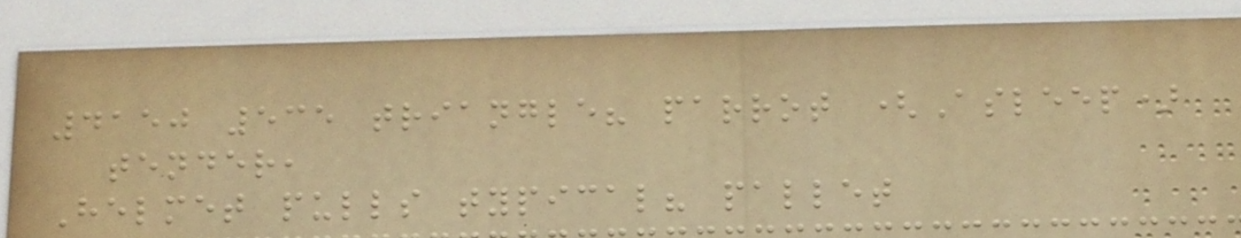4150 535 triangle? parrot (Asleep)
tender,
Helmet pulls typical? pallet
